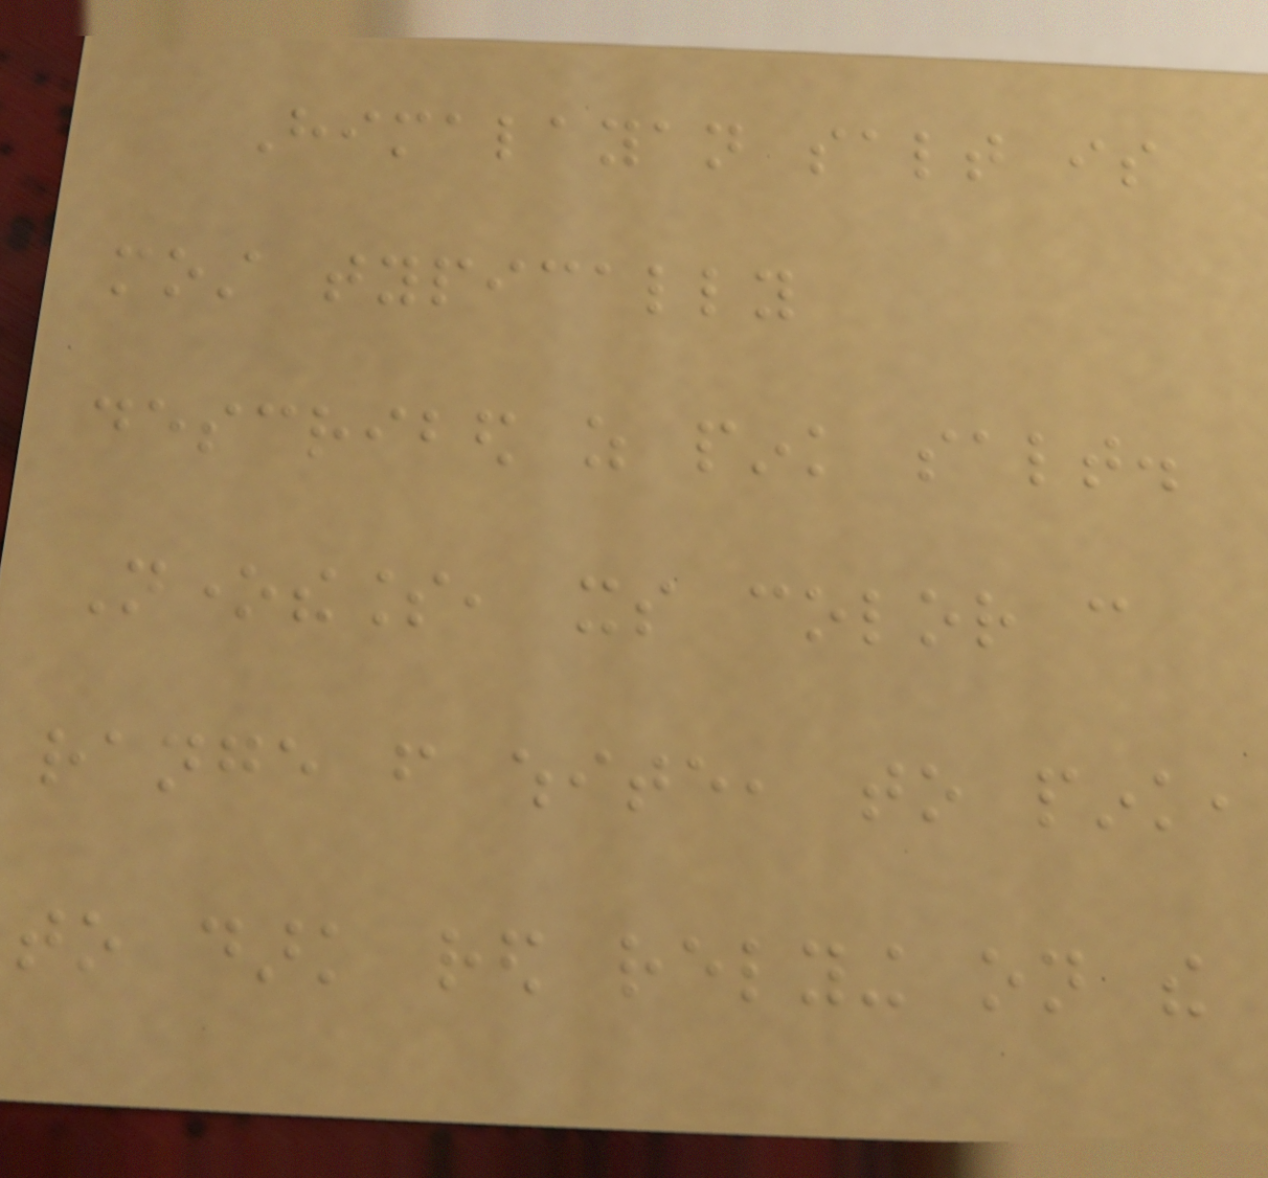Himalayan salt is
most typically
described as pink salt.
Nonetheless, its color can
range from white, to pink,
to dark red relying on the
